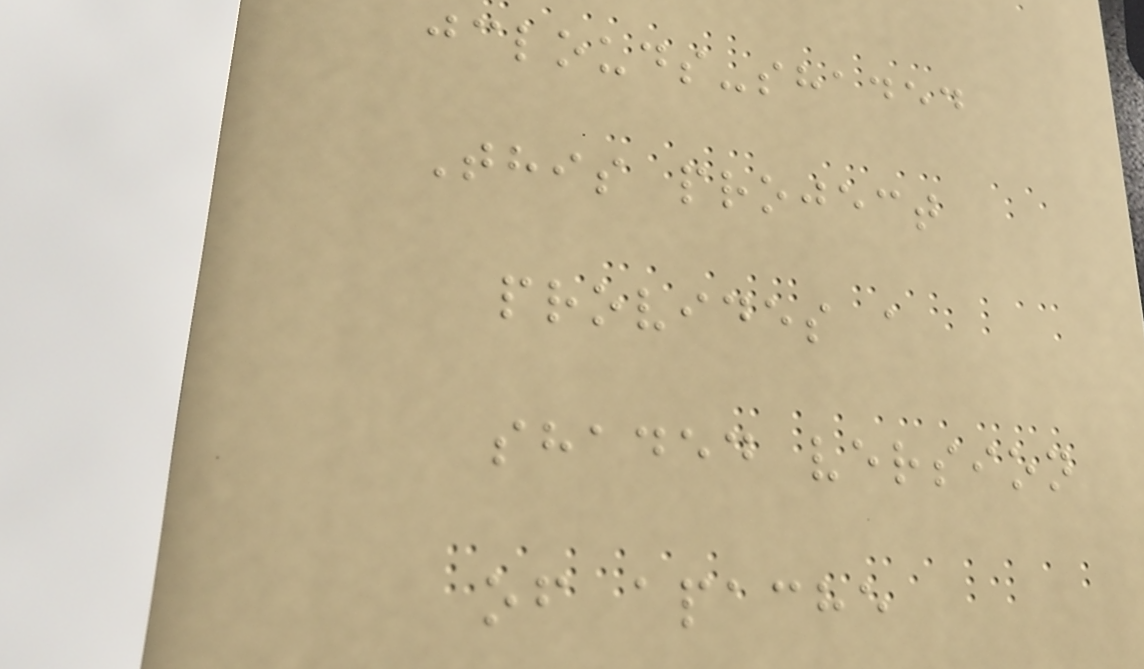jclouds-shaded
This project
provides a
shaded version
of apache
